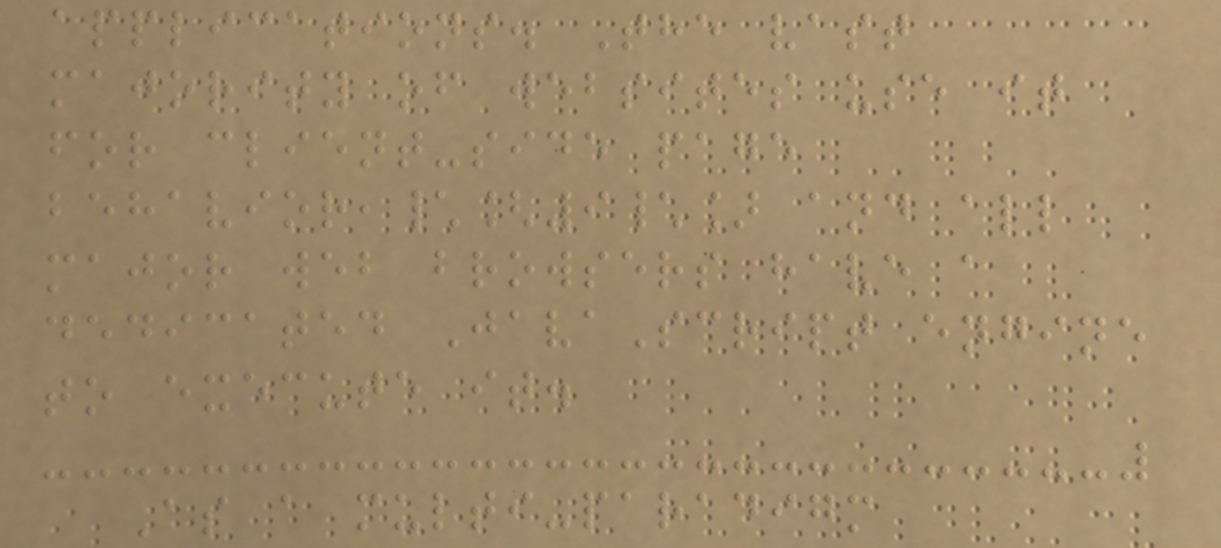applications. The vast
majority of websites use it
for client-side page
behavior,\[9\] and all
major web browsers have a
dedicated JavaScript engine
to execute it.
As a multi-paradigm
